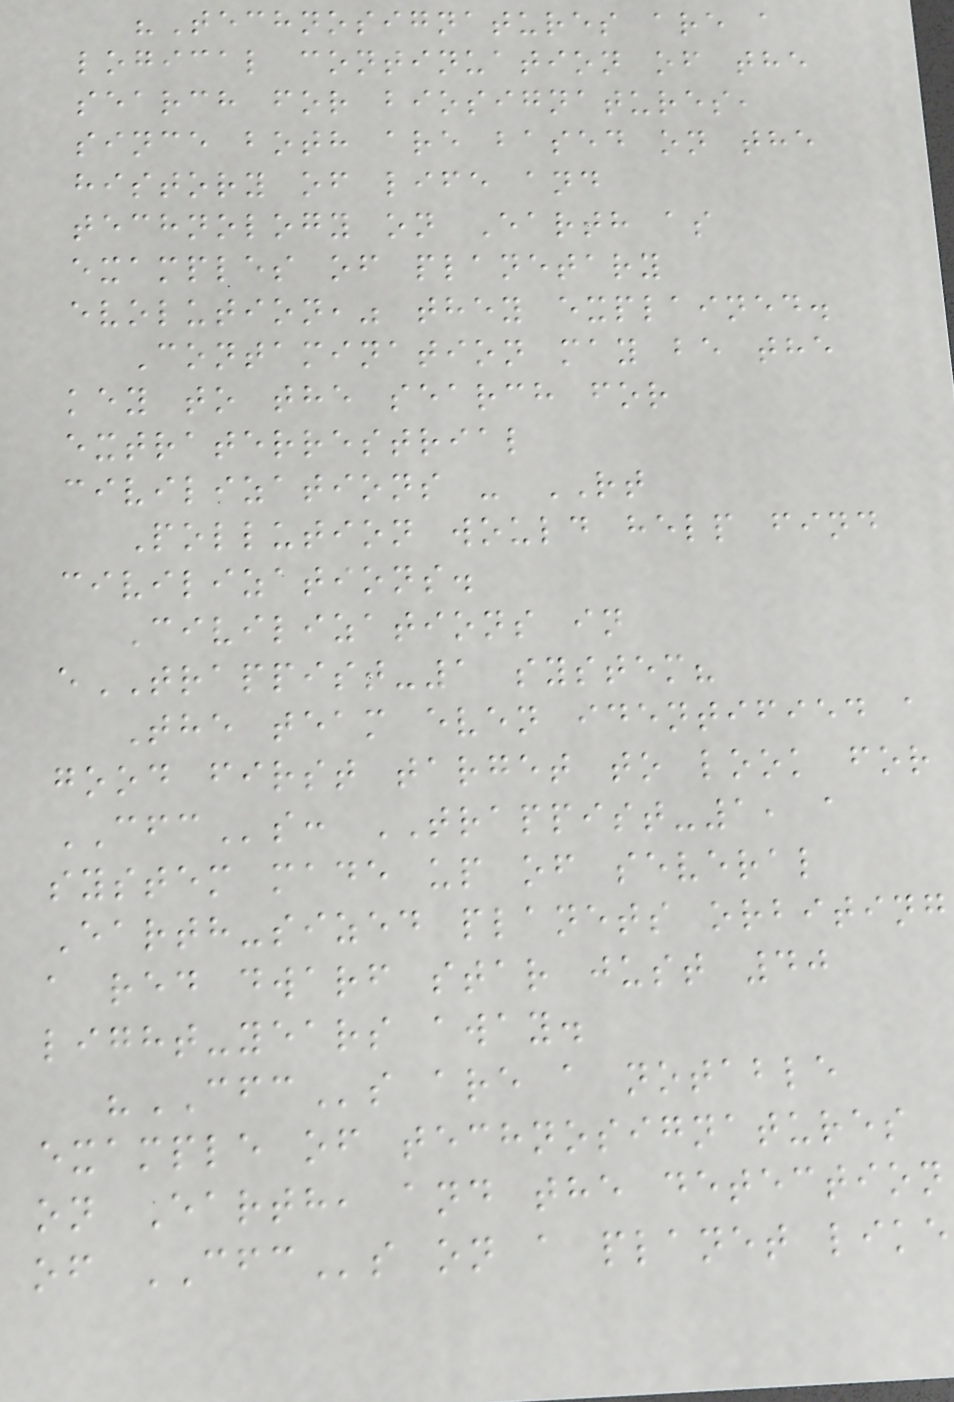"Technosignatures are a
logical continuation of the
search for biosignatures,
since both are based on the
history of life and
technology on Earth as
examples of planetary
evolution," they explained.
Contamination may be the
key to the search for
extraterrestrial
civilizations - RT
Pollution would help find
civilizations.
Civilizations in
eTRAPPIST-1 system?
The team even identified a
good first target to look for
CFCs: TRAPPIST-1, a
system made up of several
Earth-sized planets orbiting
a red dwarf star just 40
light-years away.
"CFCs are a notable
example of technosignatures
on Earth, and the detection
of CFCs on a planet like
